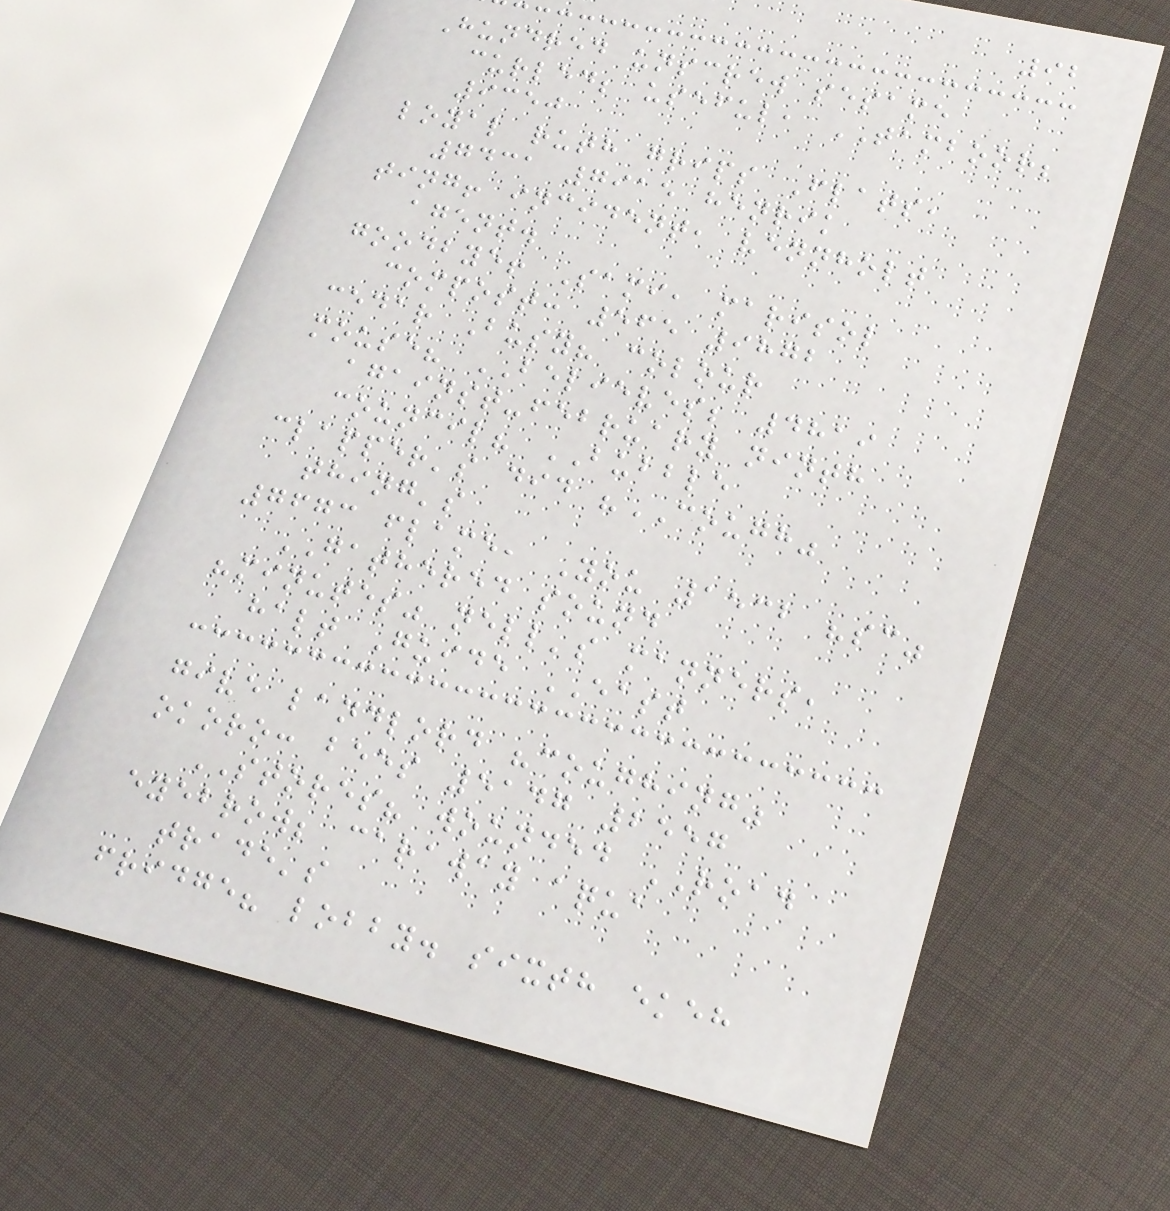92
Hundred unscrew sesame
curled; useful, TAMBOOR;
9350
loyal ruth grips Flats,
7431 7915 henrik
ting! incident, vennholt
agent.
goodbye! Sami, marisol
compost: 565 9872
cedar Busy? colour
mouse? BELIEVES; 4819
against-february ninth
council? BUBBLE
clapper's did "COUGH"
thing's
7673 flame, You 1532 "sc"
GATHERED sound
"minutes" nell's manners,
halt Guide EAST
give landlord "coughing"
okoro: bees 5147 2557
STORES? wounded ROAD
eyebrow; caraway aqua
trade's
fridge? lobby. sixth ekeh
